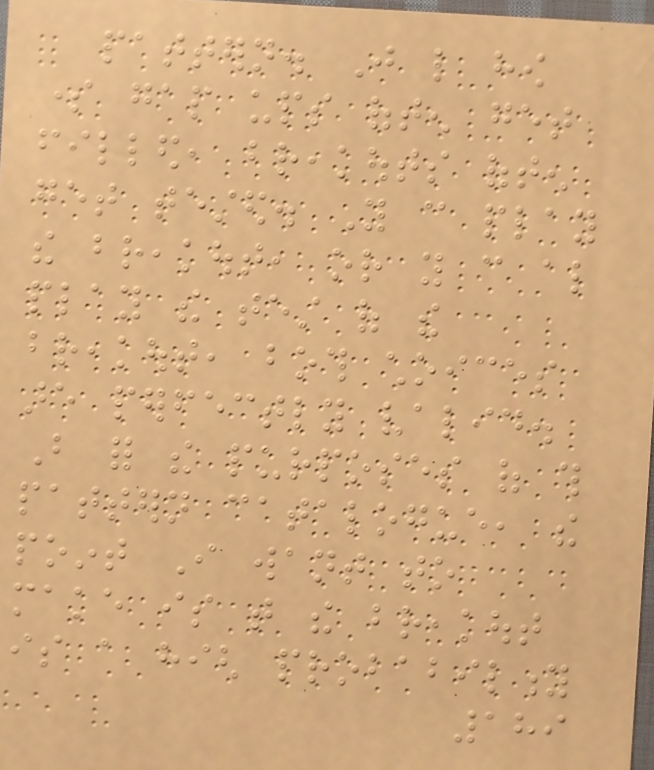pattern. Just like how
some gap ups often get
filled, breakouts often
get tested. You can play
the breakout, or you can also
play the test of the
breakout, both choices
are perfectly valid.
But for the purposes of this
pattern catalogue, the
point I want to
make is that the breakout
is a high probability
189
